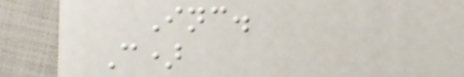Inc.
C)
